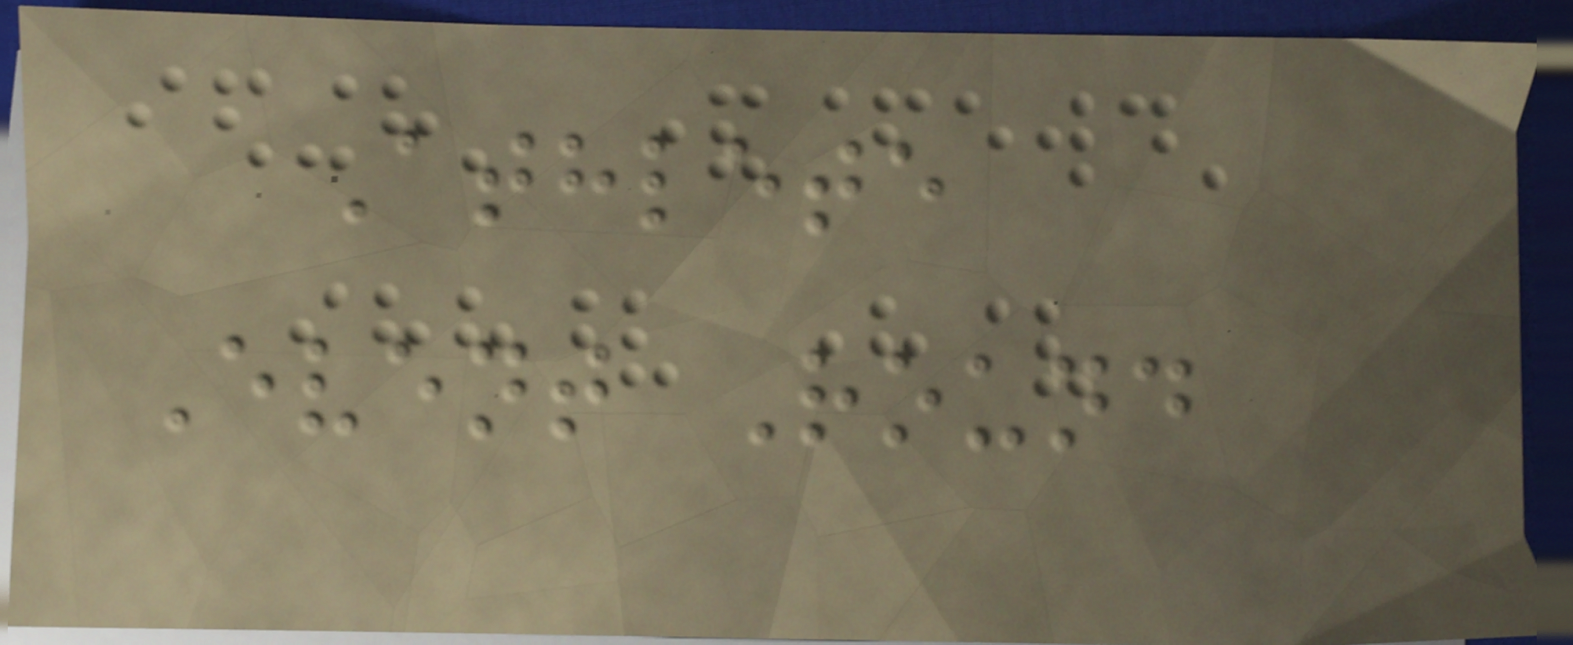Athlete
Event Round
